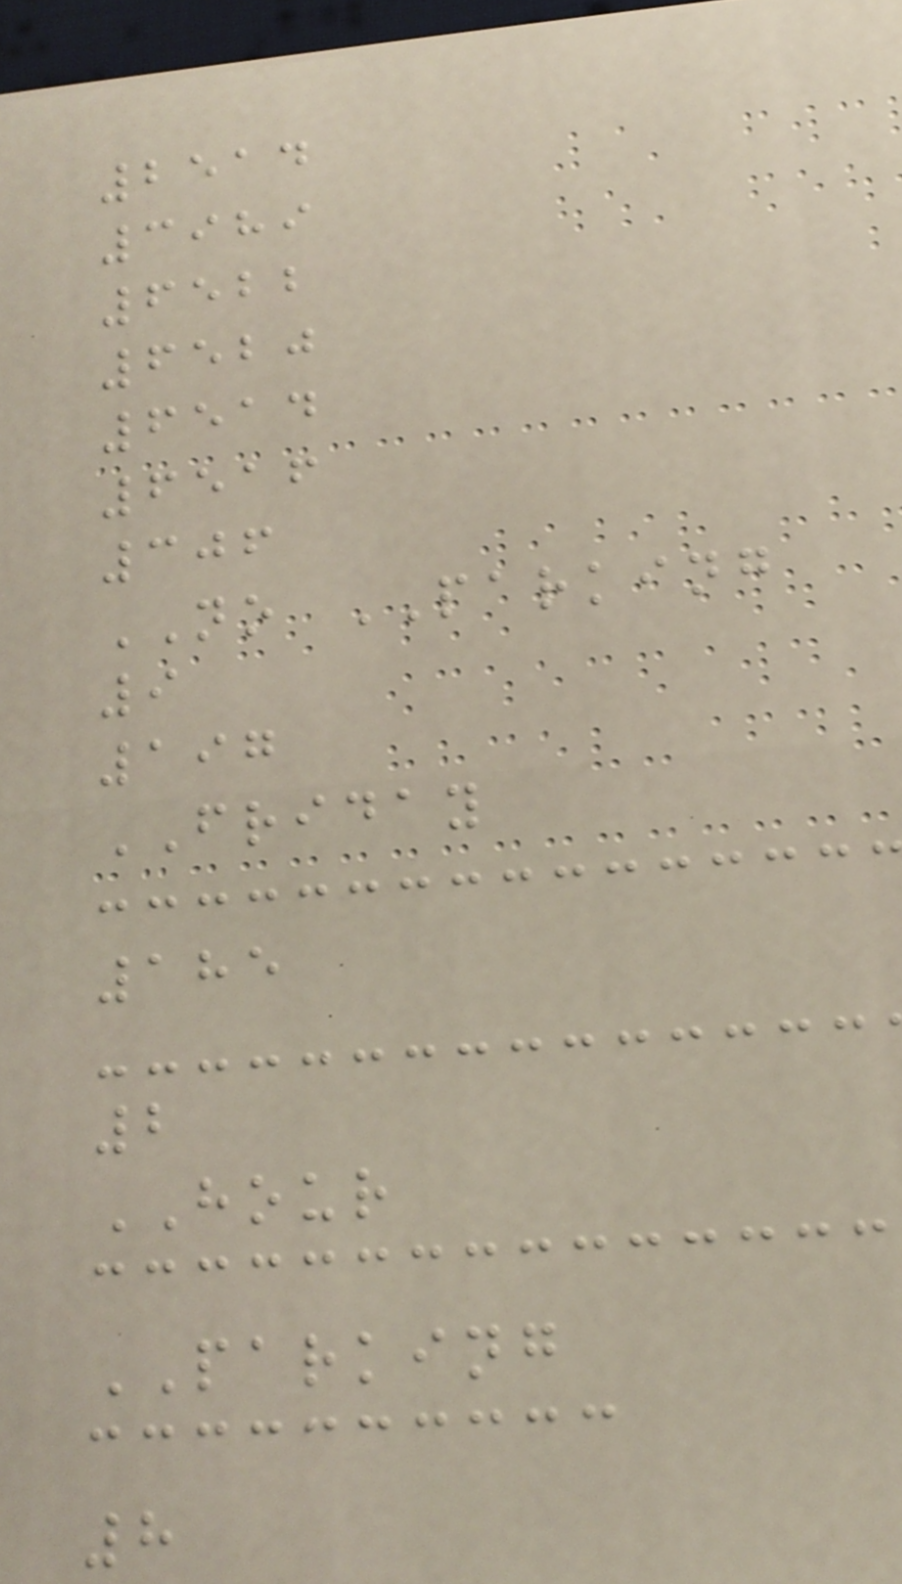2514
3989
6522
6520
6514
6516
306
NO PARKING
9
197
FRIDAY
185
2
HOUR
PARKING
8
